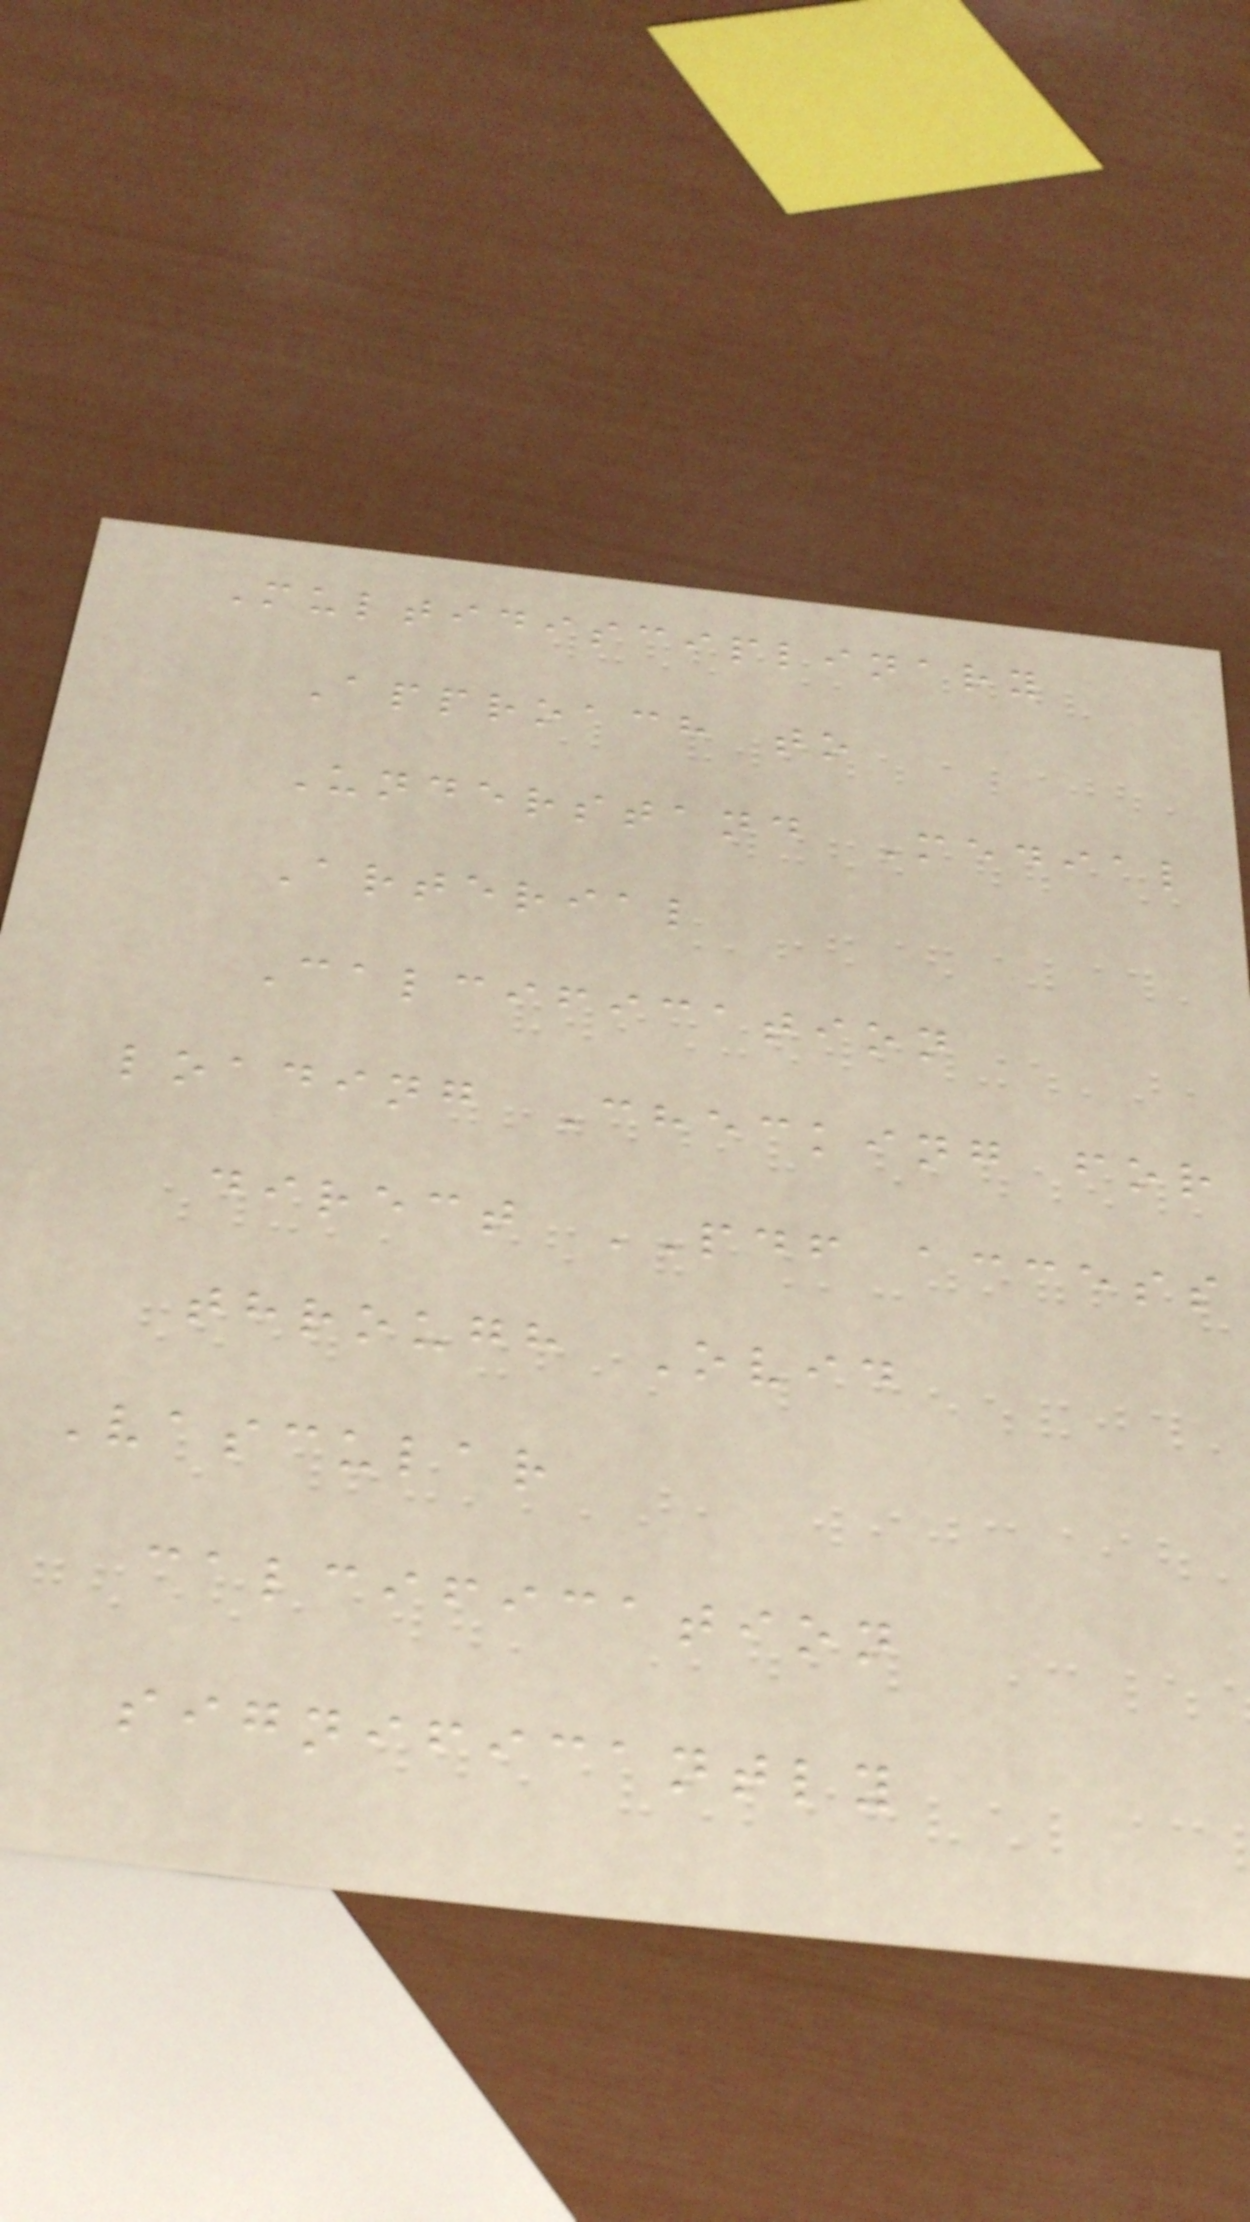Multidisciplinary
Approach to
Understand Medial
Arterial
Calcification
loading Checking for
direct PDF access
through Ovid
Vascular
calcification
significantly
